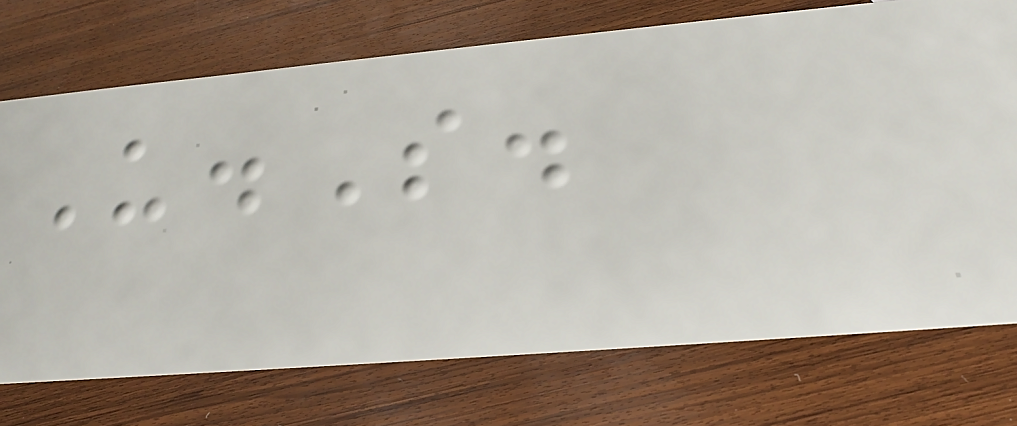U.S.
